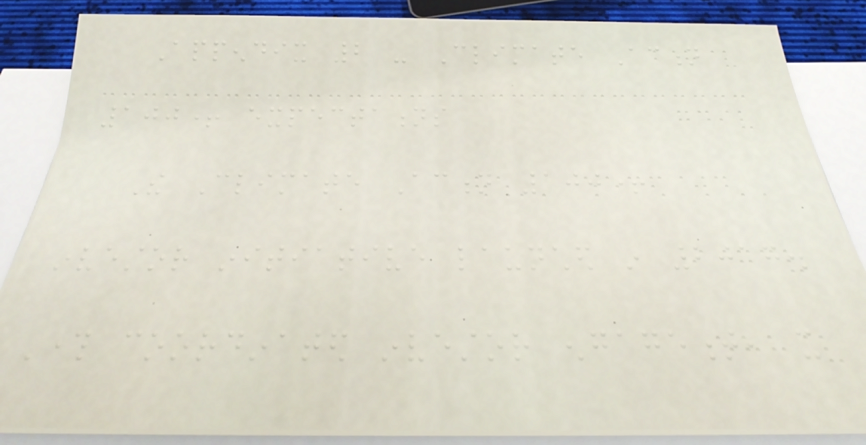Appendix 2 - Climate Action
100+ expectations
The Climate Action 100+
investor initiative launched in 2017.
Through coordinated investor engagement, it
